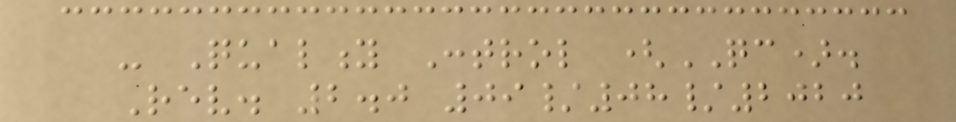- Quality Control (QC).
Rev. 2.0 09/08/2020
